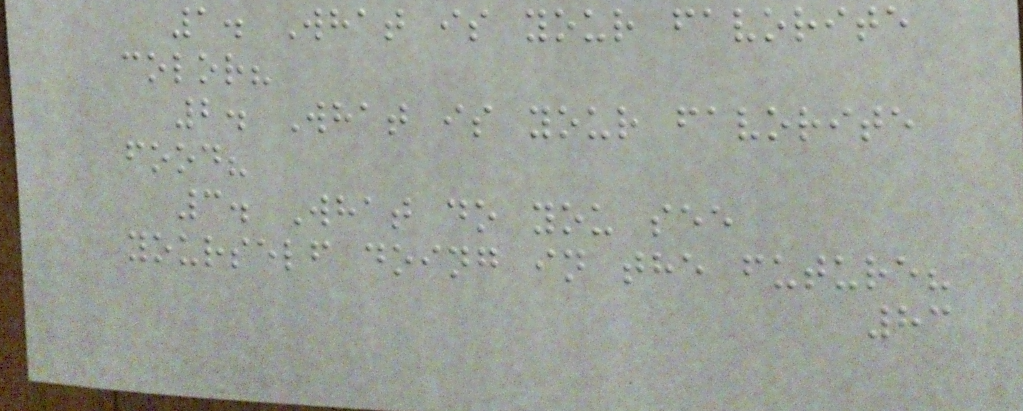1. What is your favorite
color?
2. What is your favorite
food?
3. What do you see
yourself doing in the future?
83
